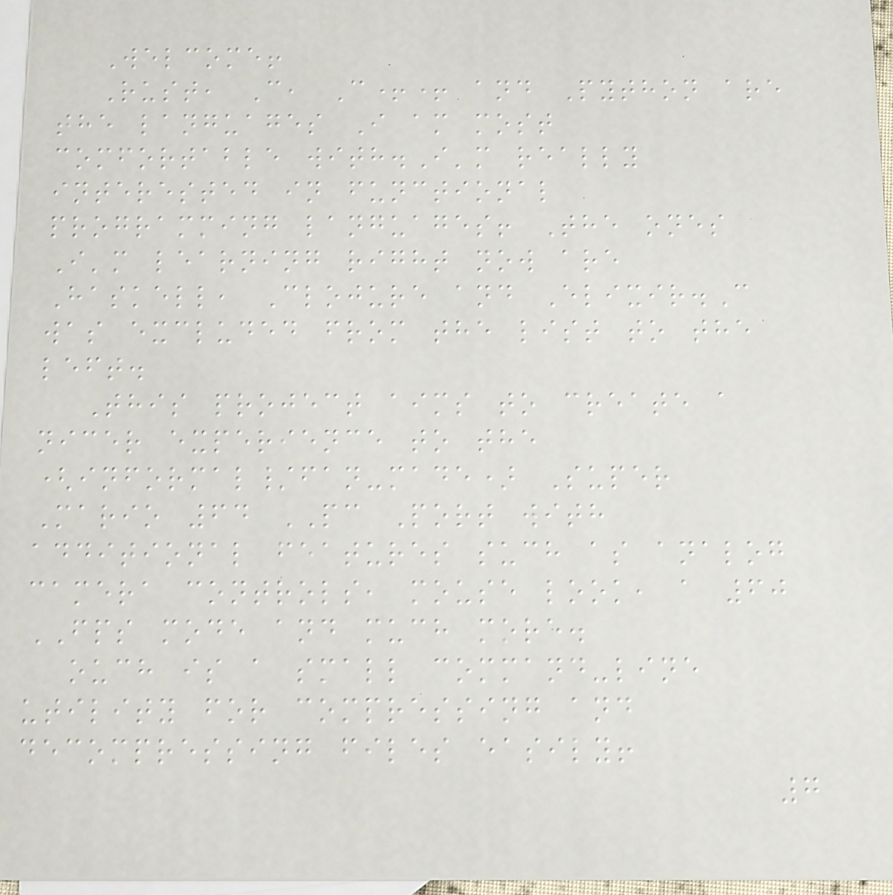Welcome!
Rust, C, C++ and Python are
the languages I am most
comfortable with.I'm really
interested in functional
programming languages! The ones
I'm learning right now are
Haskell, Clojure and Elixir.C
was excluded from the list to the
left.
This project aims to create a
nicer experience to the
(informal/fan-made) Super
Mario 64 PC Port with
additional features such as analog
camera controls, mouse look, a 60
FPS mode and much more.
ouch is a small command-line
utility for compressing and
decompressing files easily!
7
